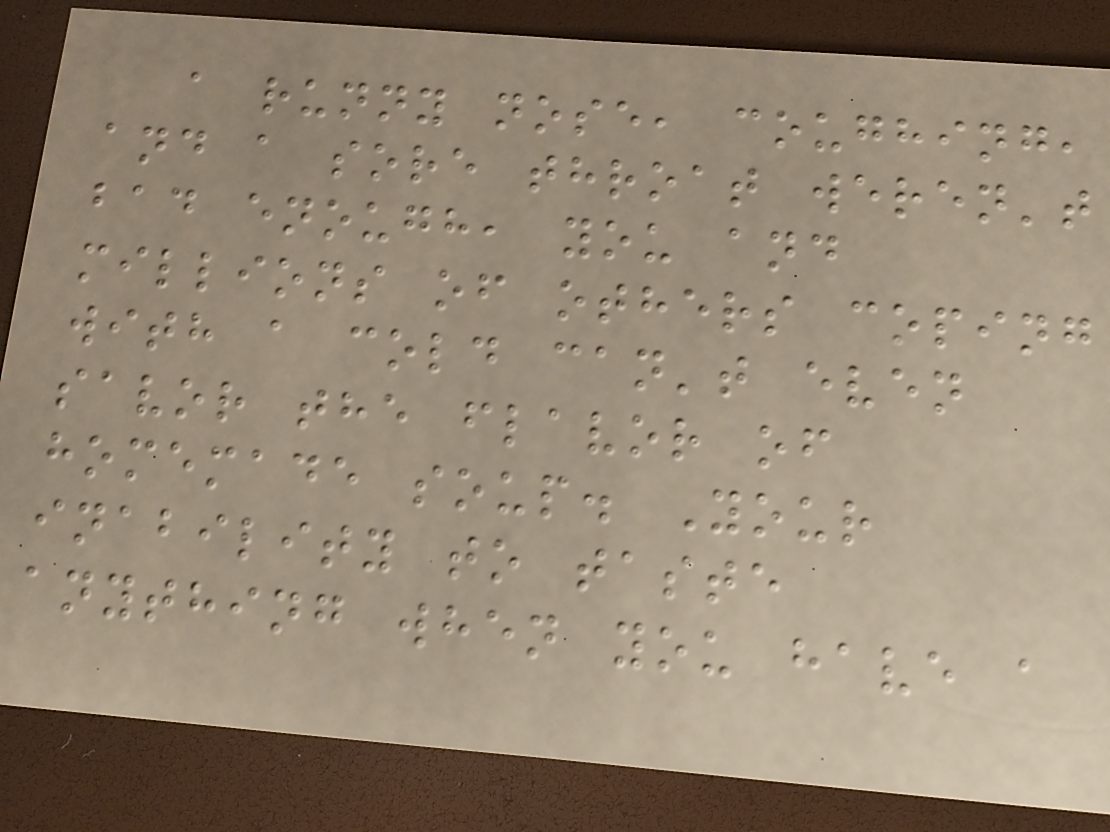a runny nose, coughing,
and a sore throat weren't
bad enough, you and
millions of others coping
with a cold can't even
savor the flavor of
homemade soup. Your
inability to taste
anything when you have a
